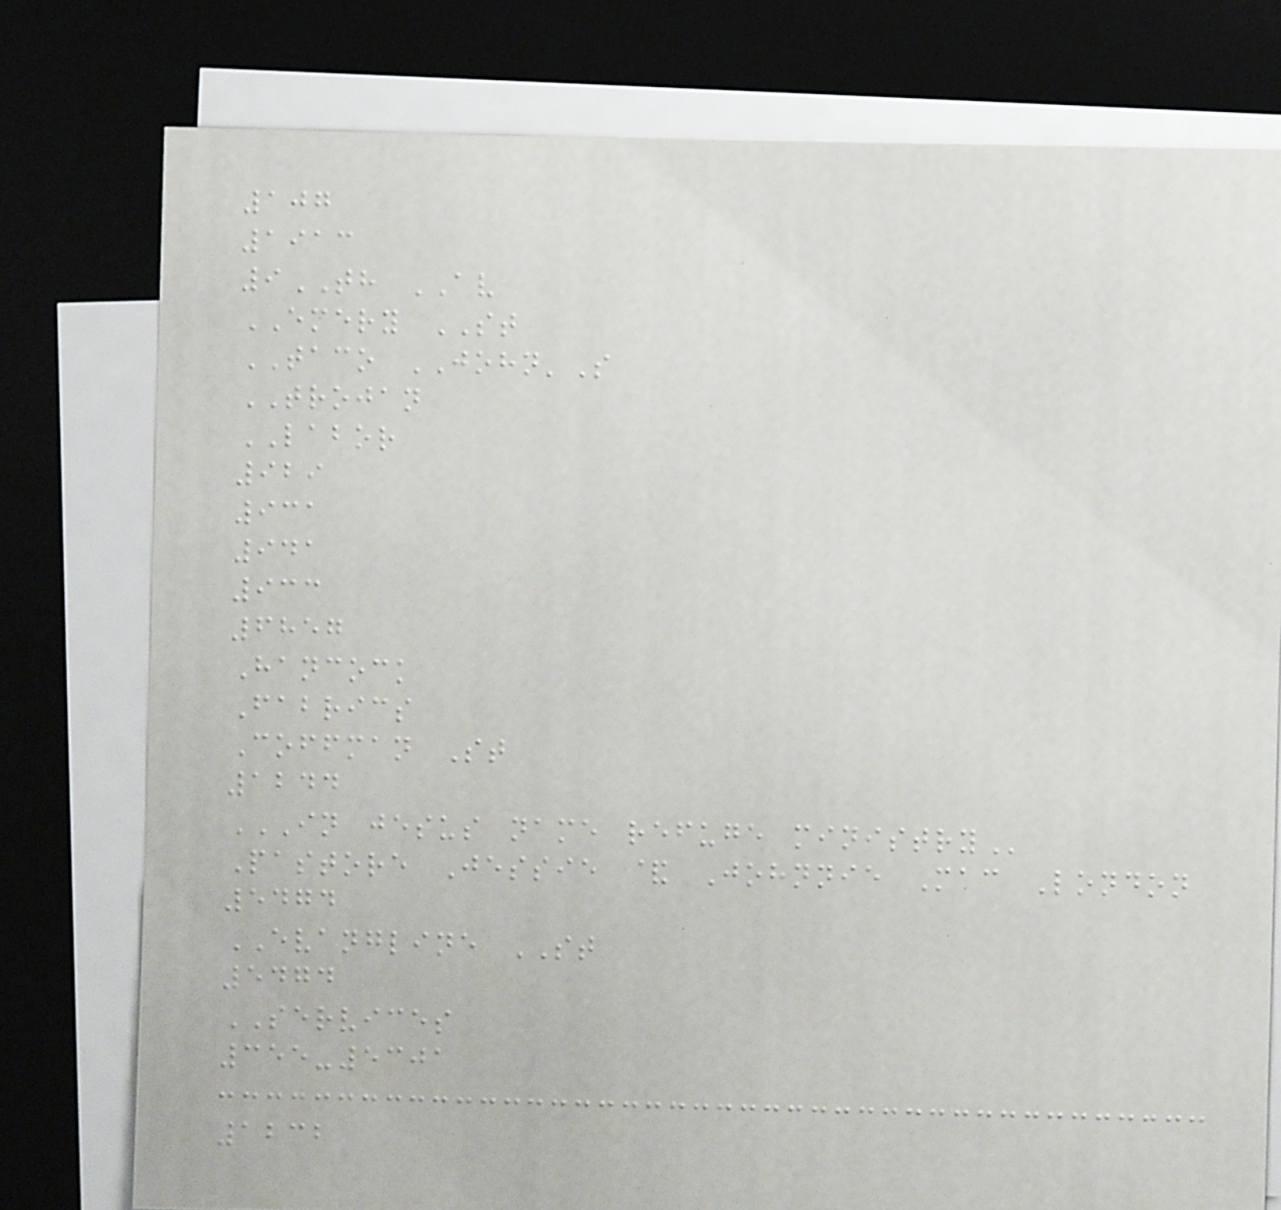107
1913
9TH AV
EMERY ST
TACO JOHN'S
TROJAN
LABOR
929
931
941
933
6857
Hancock
Fabrics
Coffman St
1244
IN JESUS NAME REFUGE MINISTRY
Pastore Jessie & Johnnie Mac London
5474
EVANGLINE ST
5474
SERVICES
355-5301
1232
